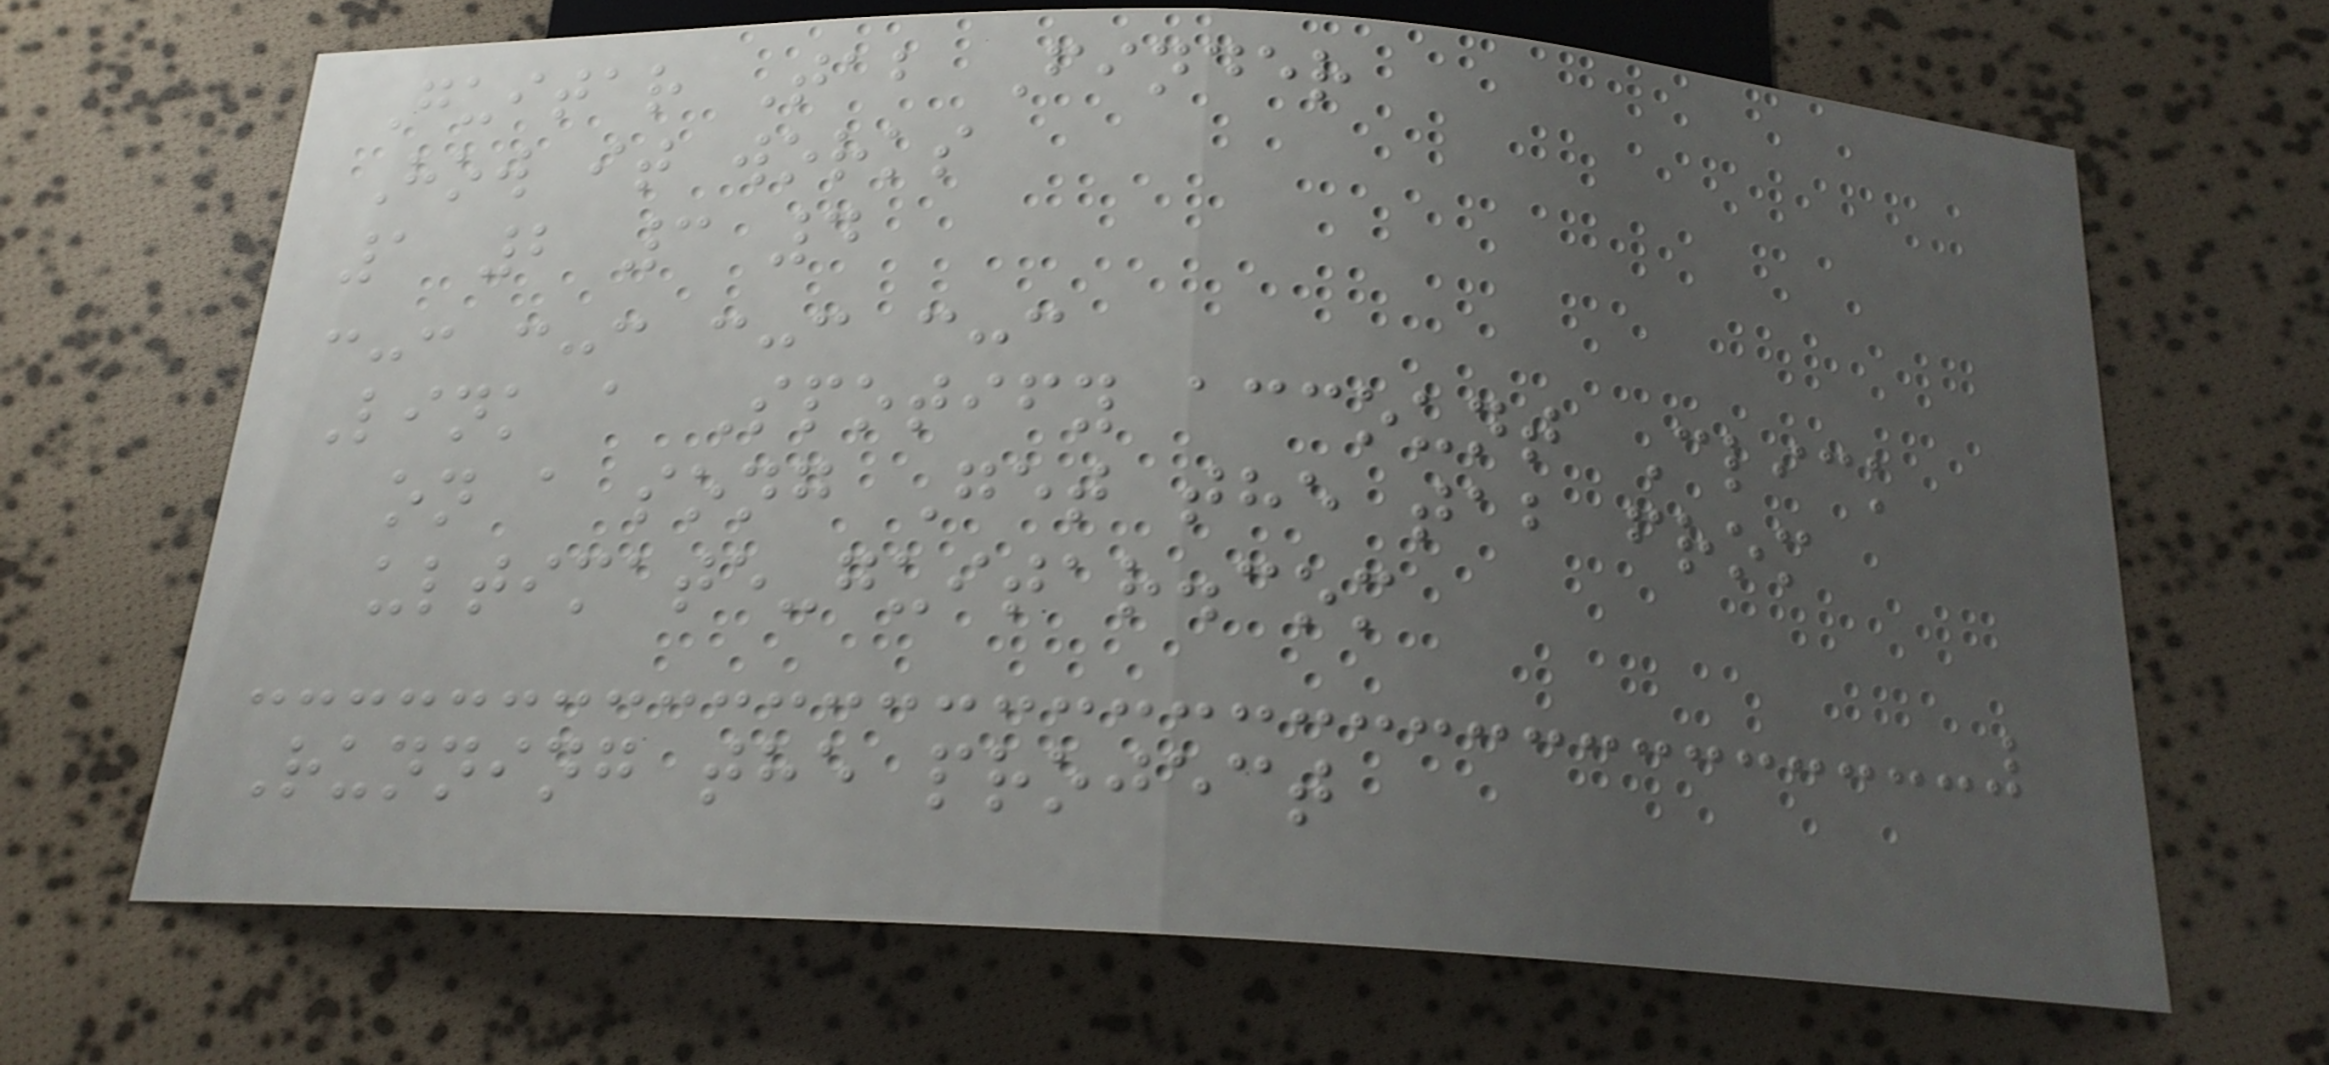Guitar Tab Finder
How it works
1 2 3 4
:-: :-: :-: :-:
Link a Spotify account Click
on a song Get the tab from
ultimate-guitar.com
Running the project
